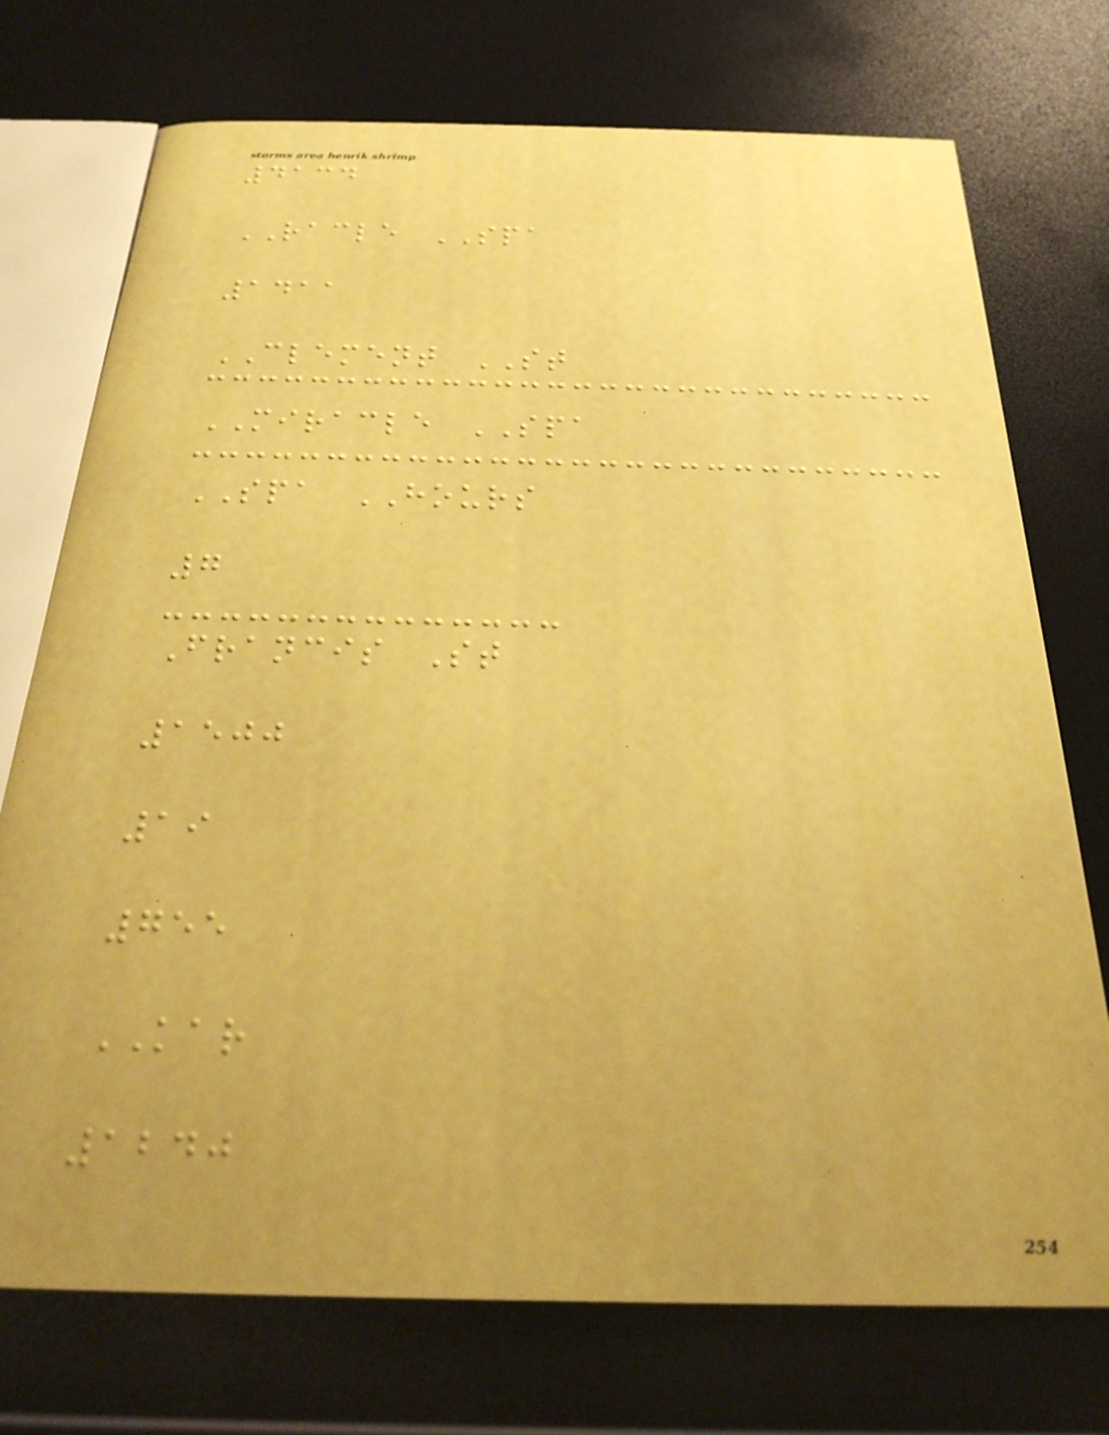4134
RACLE SPA
1411
CLEMENT ST
MIRACLE SPA
SPA HOURS
7
Francis St
1500
19
755
KAR
1240
